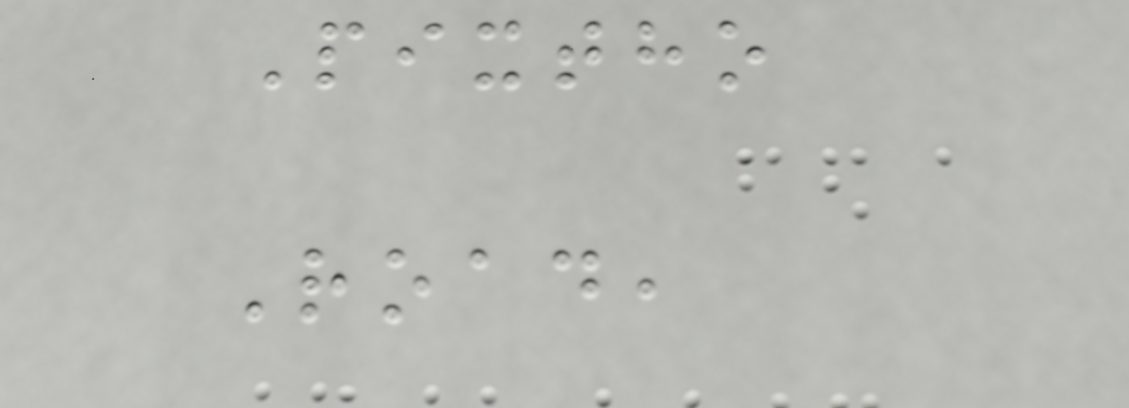Pixtho
Road,
